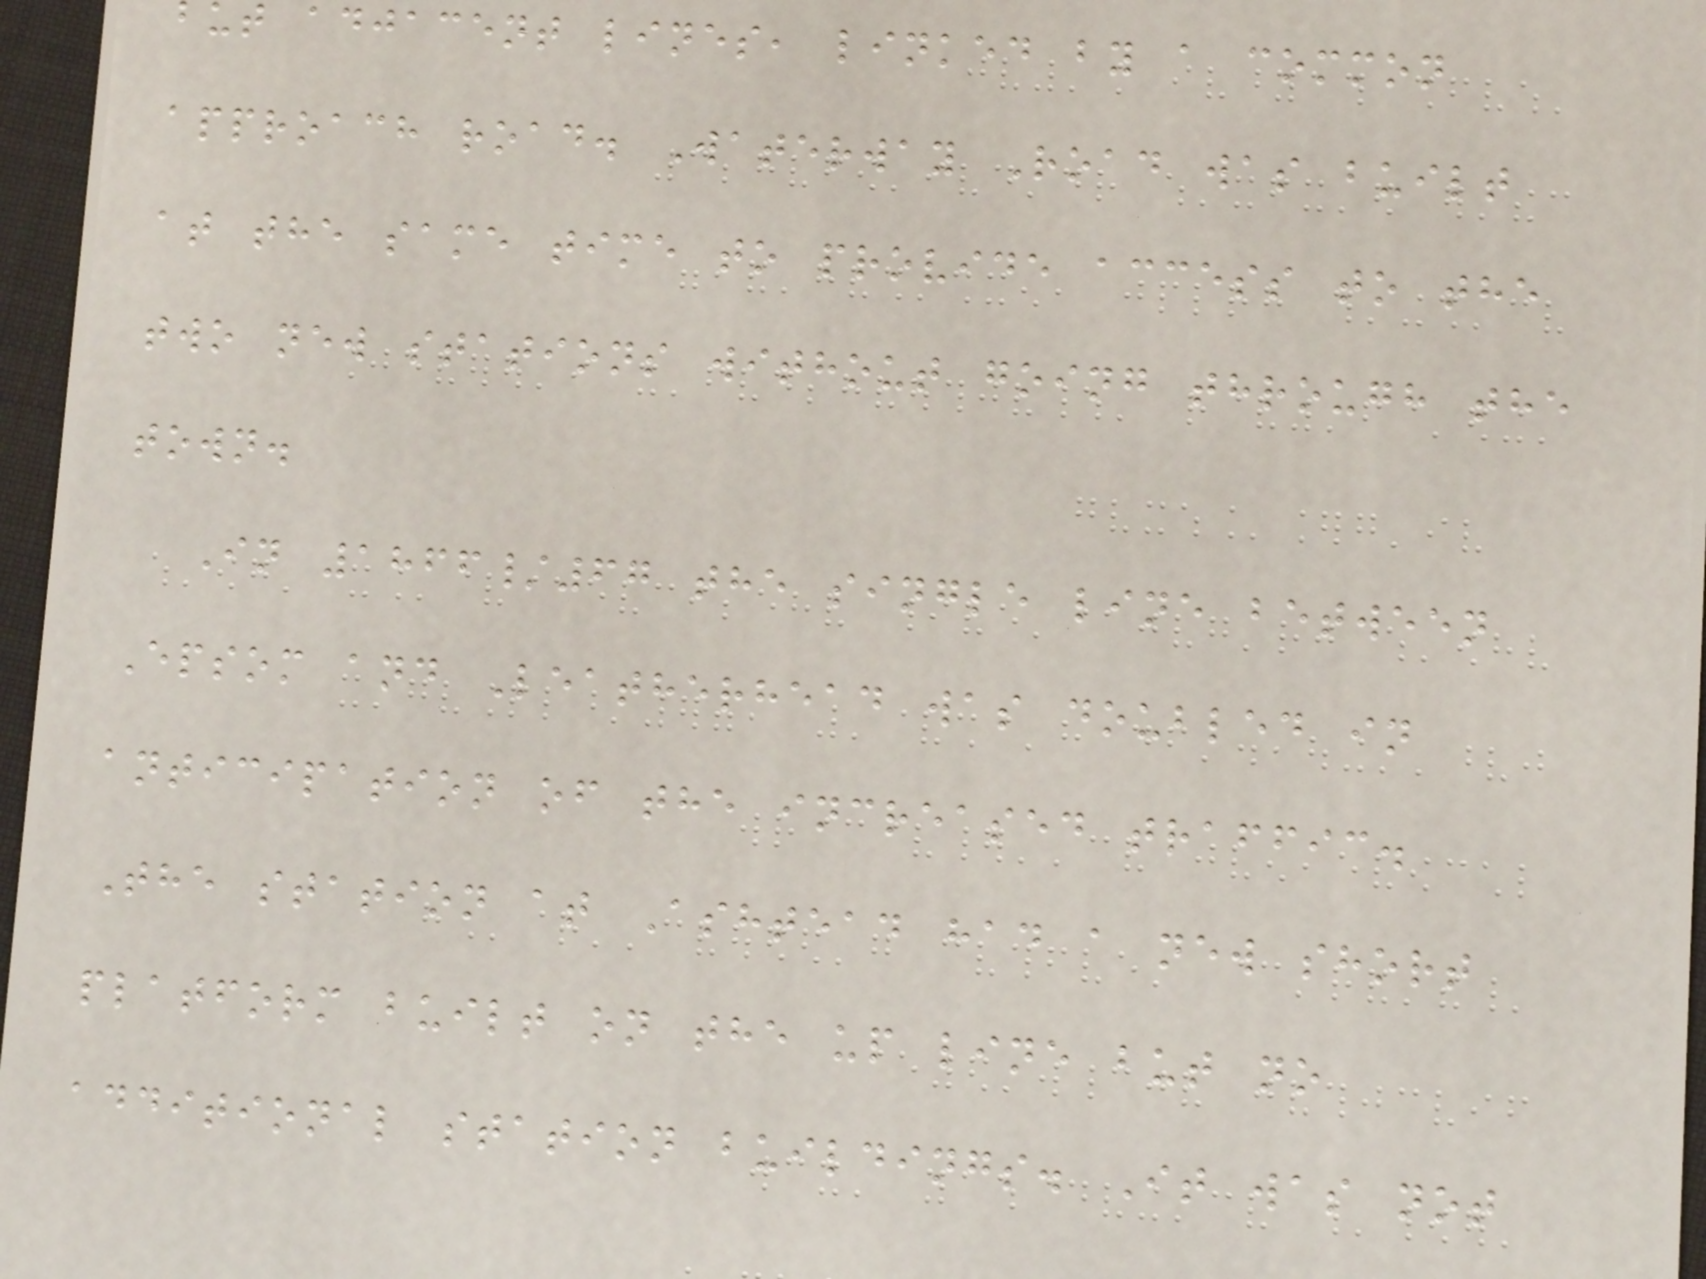ut adjacent lines, linked by a common
approach road. Waterway Road was built
at the same time to provide access to the
two new stations without going through the
town.
In 1866/67 the single line between
Epsom and Leatherhead was doubled in
anticipation of the increased traffic.
The station at Ashtead had a new short
platform built on the up line but no
additional station buildings. It was not
